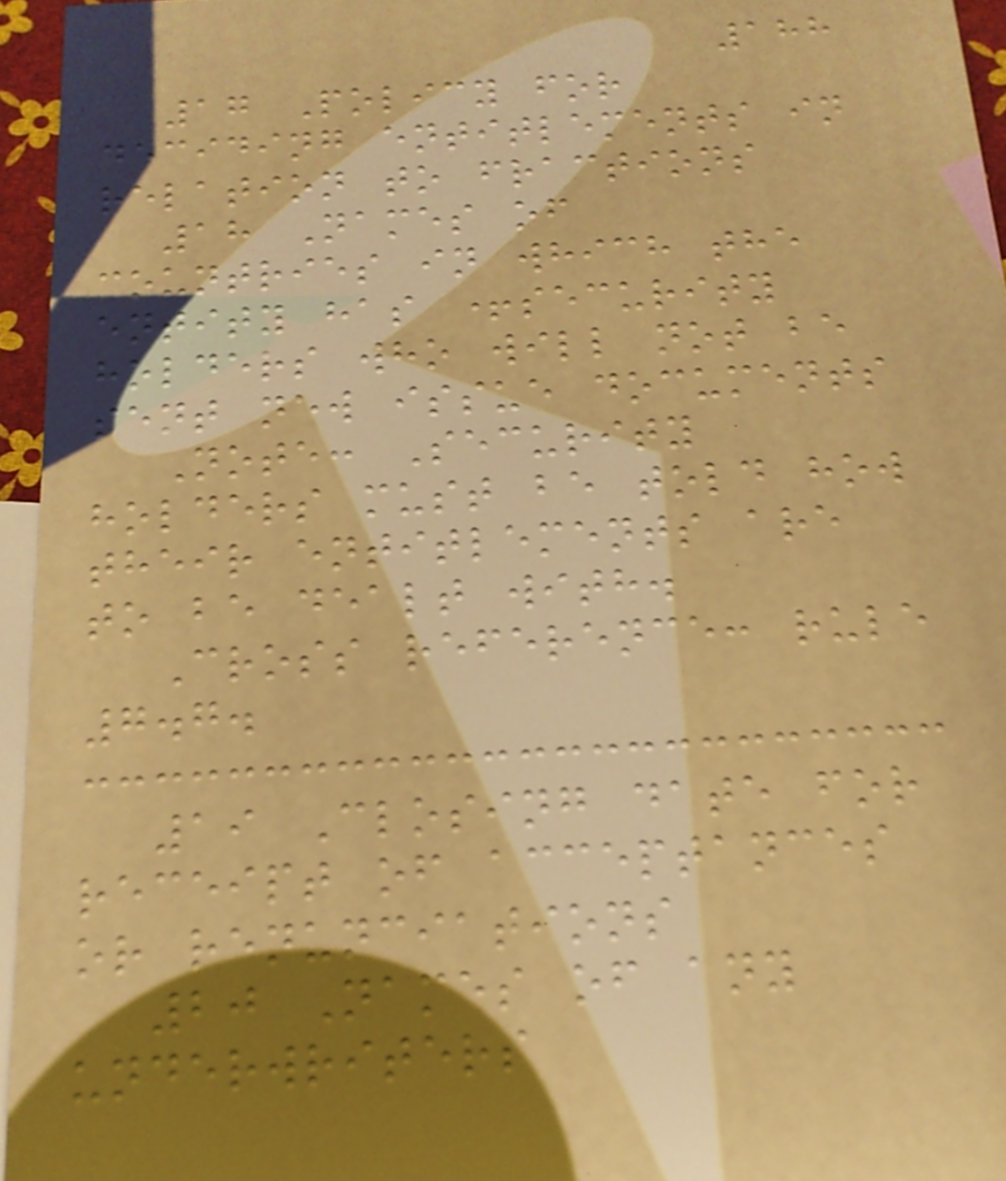188
17 Policy for
deciding entitlements in
relation to fractions
18 Names of
countries in which the
entity has +security
holders who will not be
sent new issue documents
Note: Security
holders must be told how
their entitlements are
to be dealt with.
Cross reference: rule
7.7.
19 Closing date for
receipt of acceptances
or renunciations
20 Names of any
underwriters
